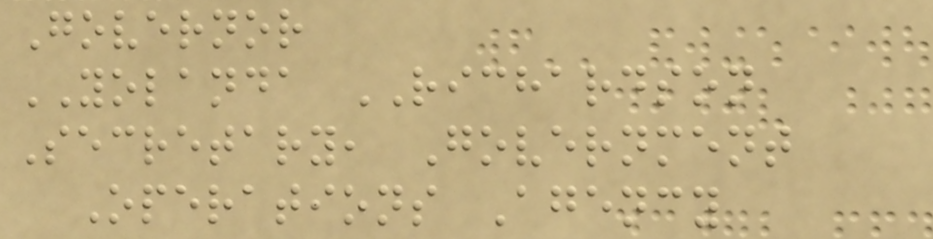Governor
YOLANDA RICHARDSON
Secretary, Government
Operations Agency
